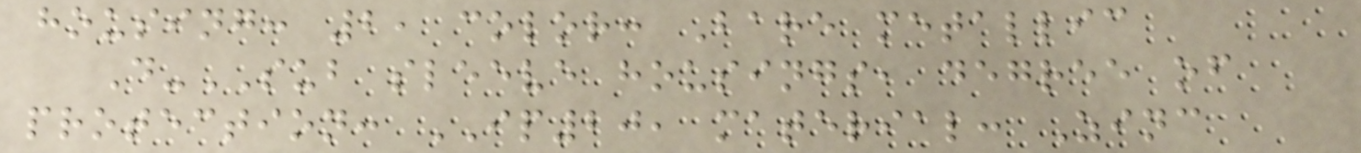housing: 2, color: Bare metallic
D-SUB sleeve housings, degree of
protection: IP20, material: Zinc
